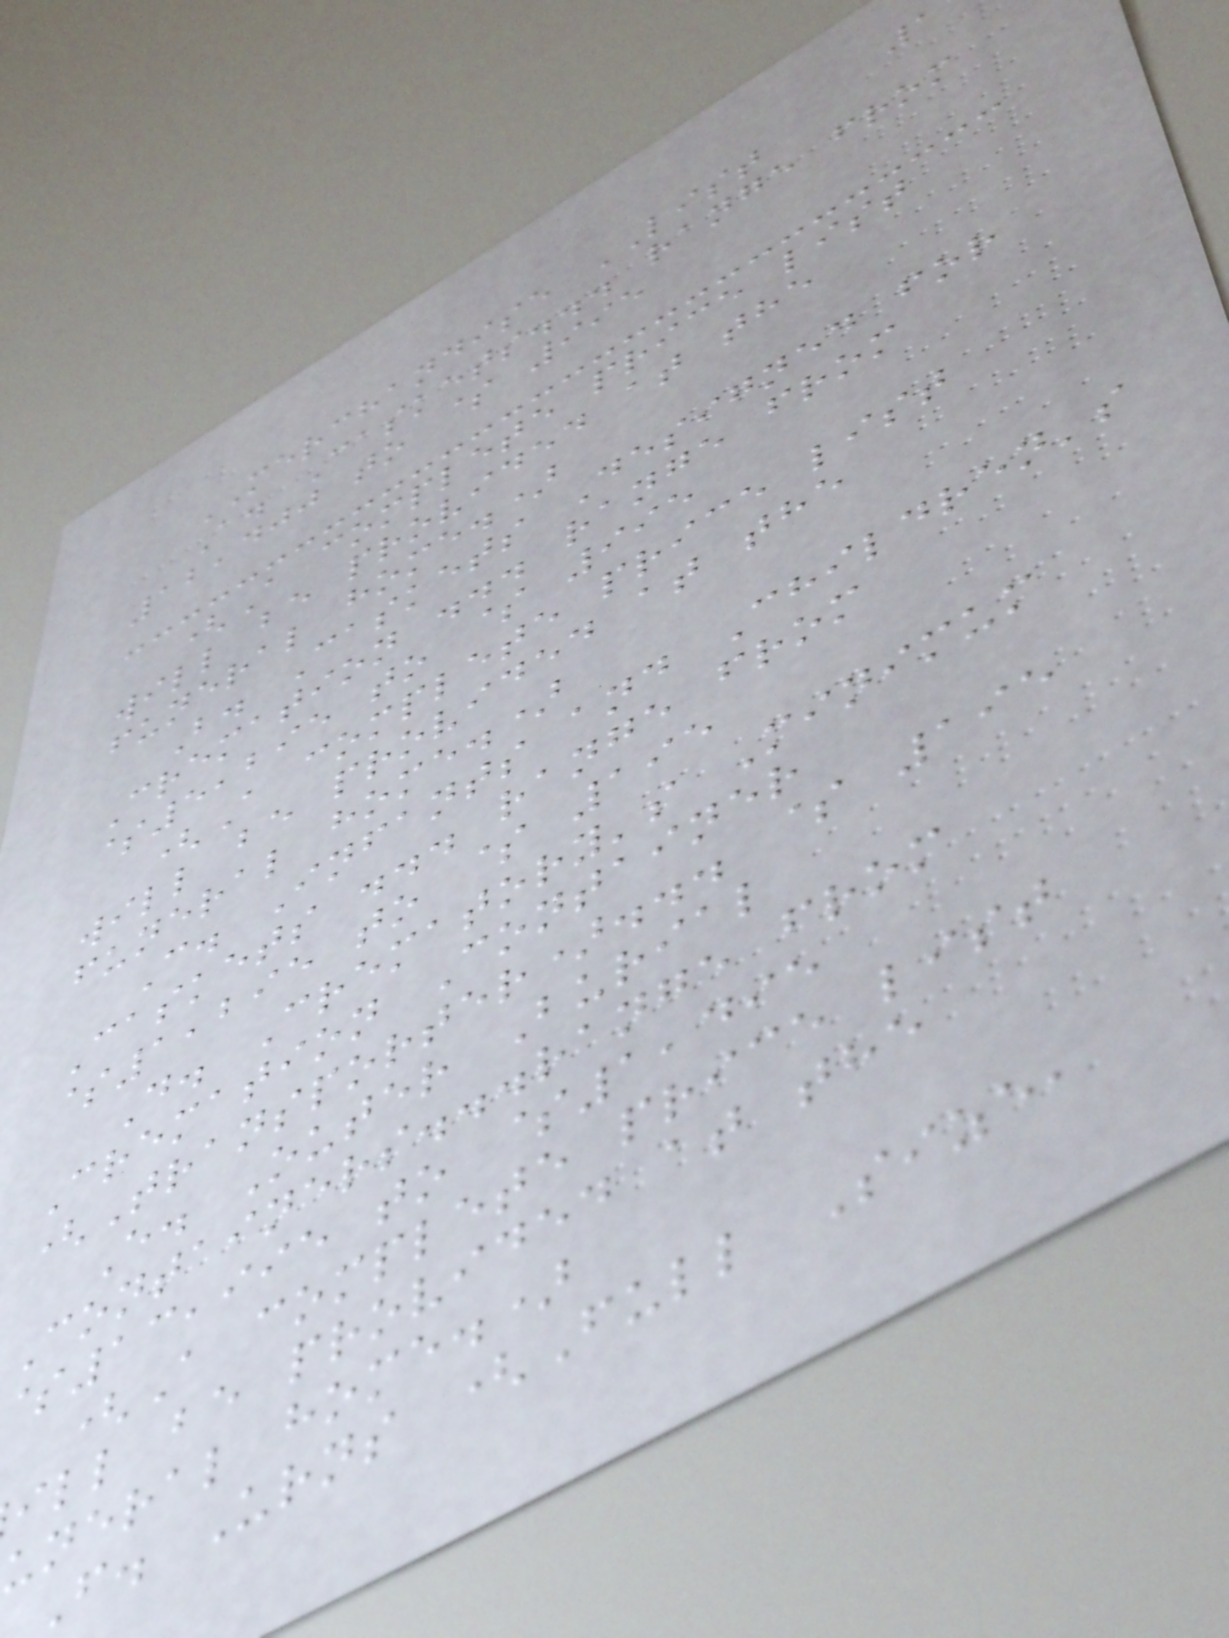MERCHANDISE LIST
A. Caskets... range from
12,400 to $ 995
(A complete price list
will be provided at the
funeral home.)
B. Caskets Designed for
Cremation ... range from
$5,295 to $ 995
(A complete price list
will be provided at the
funeral home.)
C. Infants and Children's
Caskets ... range from
$1,295 to $ 195
D. Crematory's Minimum
Cremation Container
(Transporter)... $ 195
E. Outer Burial
Containers...range from
13,995 to $1,495
(A complete price list
ill be provided at the
uneral home.)
F. Urns (Full Size,
